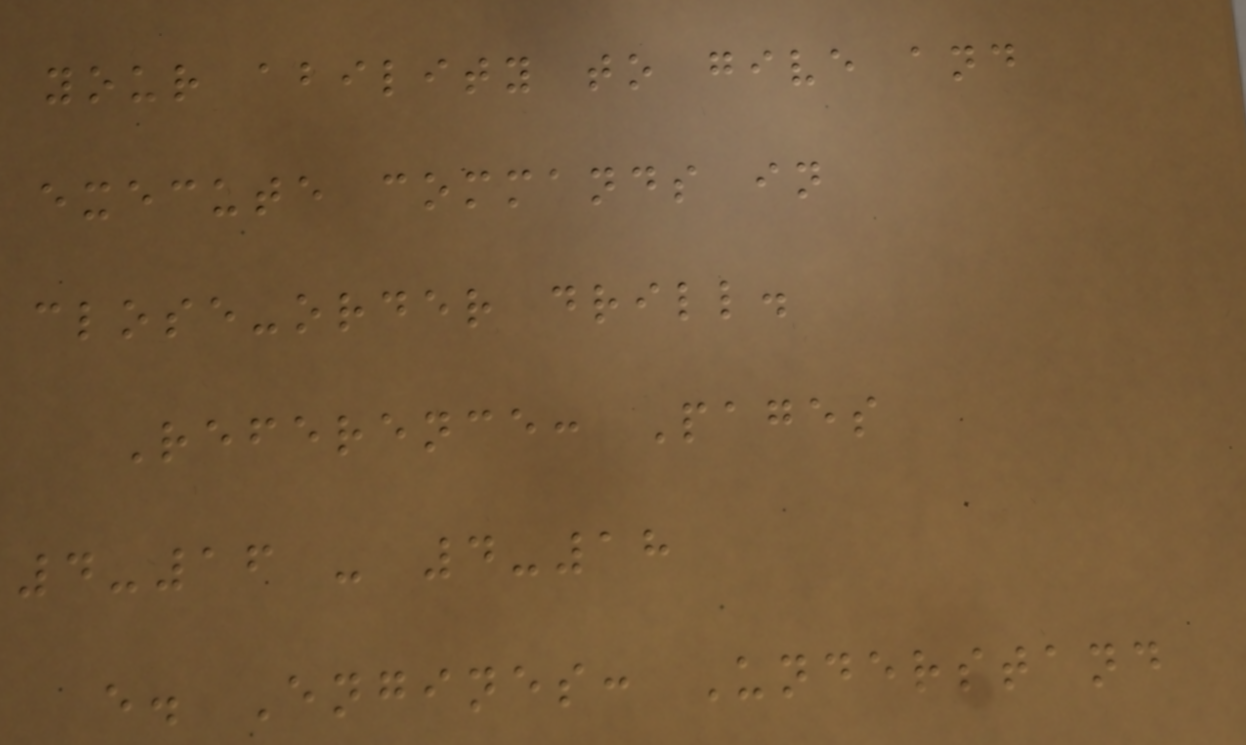your ability to give and
execute commands in
close-order drill.
Reference: Pages
4-16 - 4-18
e. Engines: Understand
